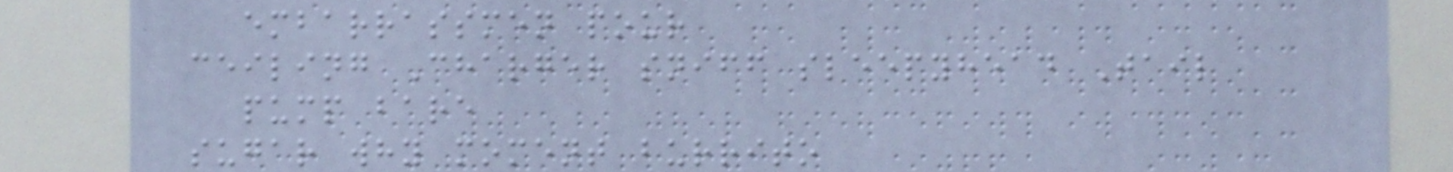embarrassmen pour
ceiling Charger sniff sleepyhead Tail
pump bare
sugar why moment burrito
